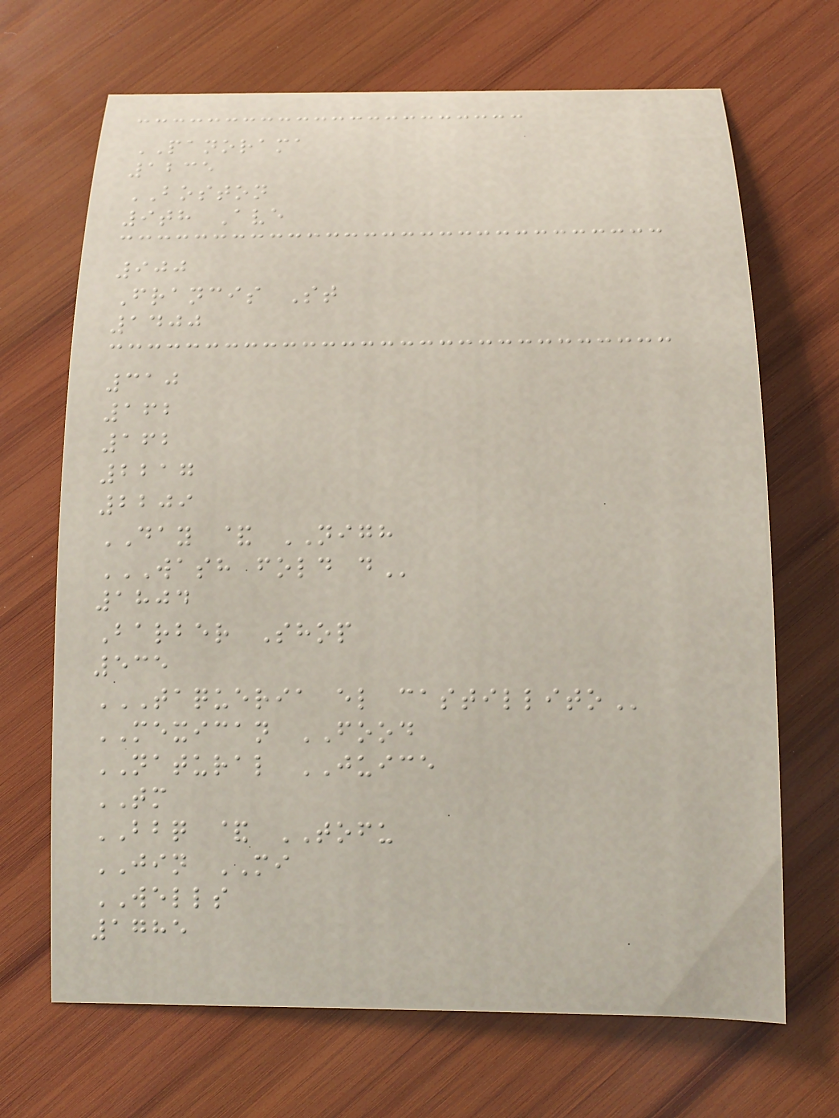PANORAMA
1235
BOSTON
9th Ave
900
Francis St
1400
310
162
162
2217
2209
DAY & NIGH
WASH FOLD D
1804
Barber Shop
535
TAQUERIA EL CASTILLITO
MEXICAN FOOD
NATURAL JUICE
TM
BBQ & TOFU
JIN MI
WELLS
1785
